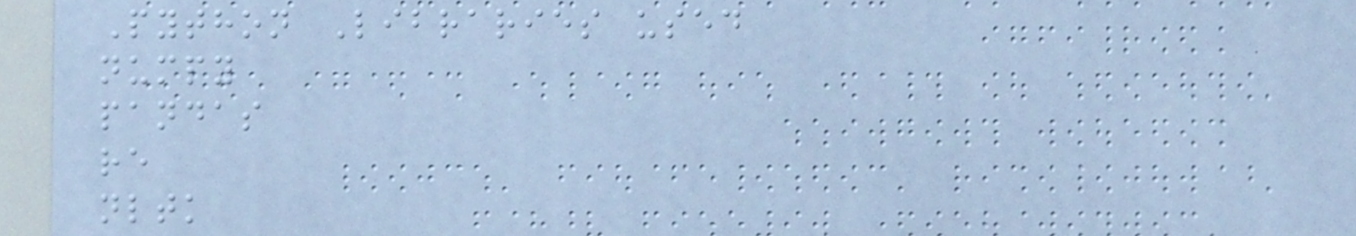Python Libraries used
numpy
pandas
re
nltk
